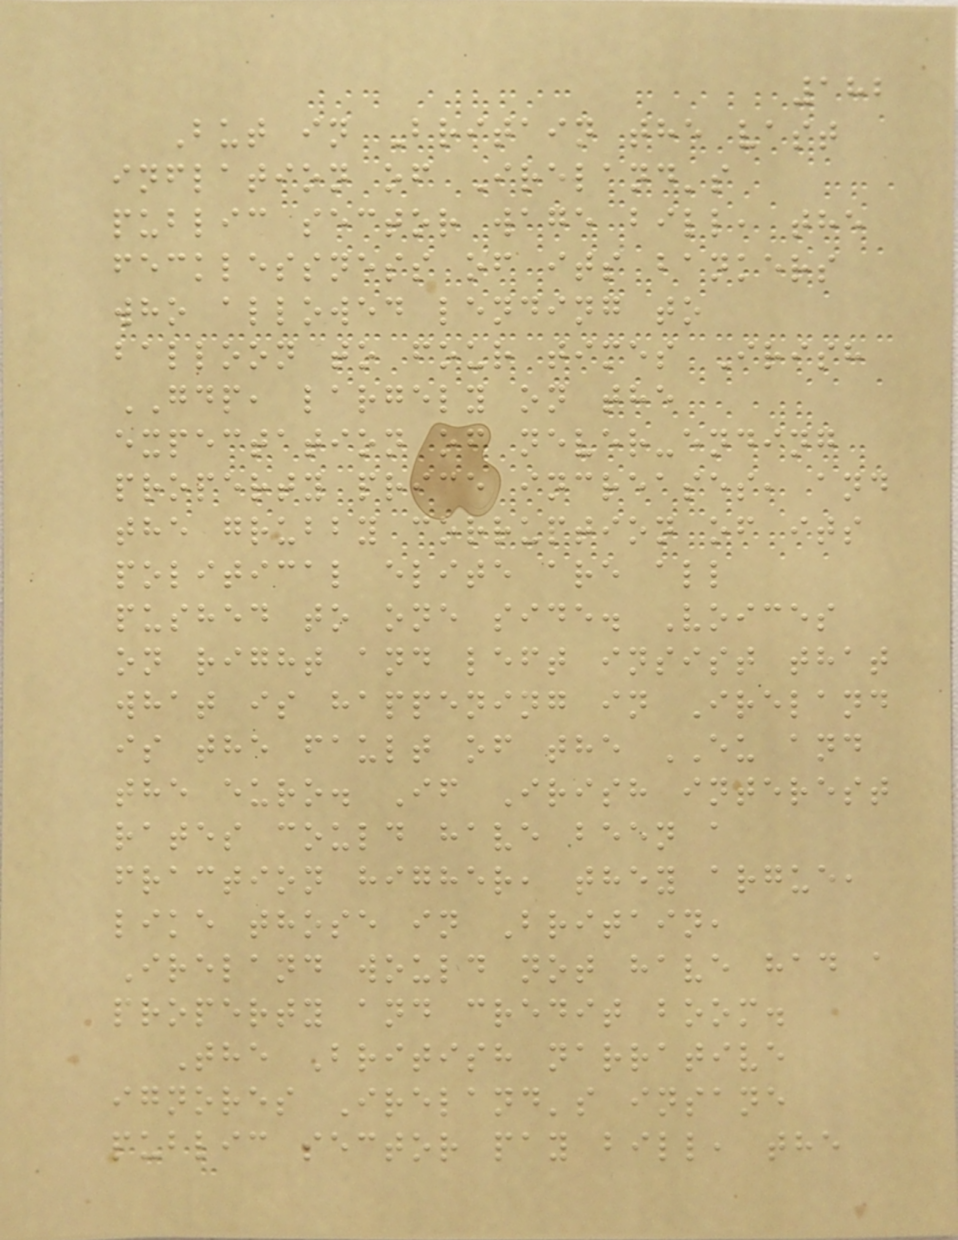182
But in Britain the vast
inflation of Ireland's
public sector wage bill, the
fecklessness of its bankers
who allowed lending to
balloon to four times Irish
GDP, largely on the
expectation of never-ending
property price increases, and
the grubby corruption of its
political elite are all
pushed to one side. Voices
on right and left insist that
what is happening in Ireland
is the fault of the EU and
the euro. If Irish interest
rates could have been a
fraction higher, they argue,
like those in Britain,
Ireland would not have had a
property and credit boom.
The British narrative
ignores Ireland's insane
public sector pay bill, the
